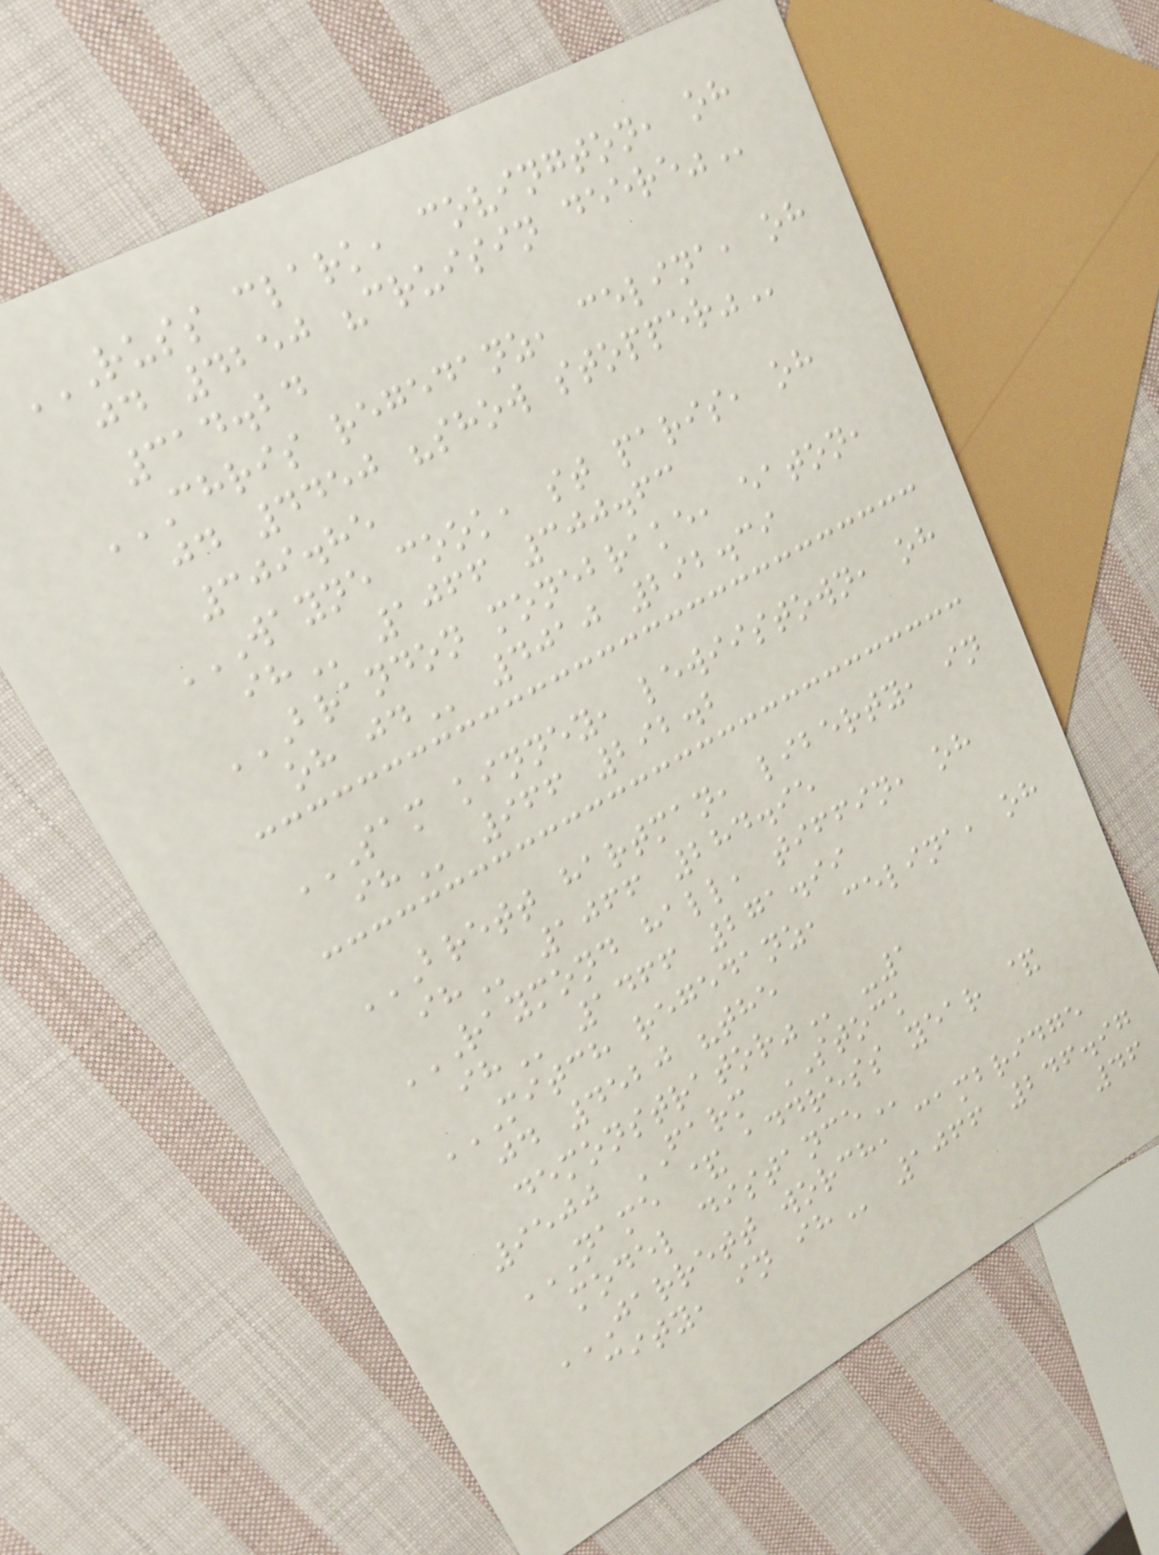RUSS CLARK, COVINGTON, OH
JD 4250 "CRUISIN DEERE"
314.24
CHRIS REGEDANZ, CELINA, OH
JD 4450 "SHOW STOPPER"
309.85
WAYNE COOK, ST PARIS, OH
IH 1066 300.63
BRANDON MONEBRAKE, EATON,
OH JD 4010 292.39
SAM KINNEY, LEWIISTOWN, OH
IH 966 292.2
BRETT HARTMAN, LIBERTY, IN
IH 1066 284.95
RAYMOND HALL, TIFFIN, OH
IH 1466 271.99
MITCH REGEDANZ, CELINA, OH
JD 4520 "THE
DEMONSTRATOR" -1
9500 FARM STOCK
NAME & ADDRESS YEAR &
MODEL DISTANCE
JARRETT WORCH, CAMBRIDGE
CITY, IN IH 1066 246.97
46
